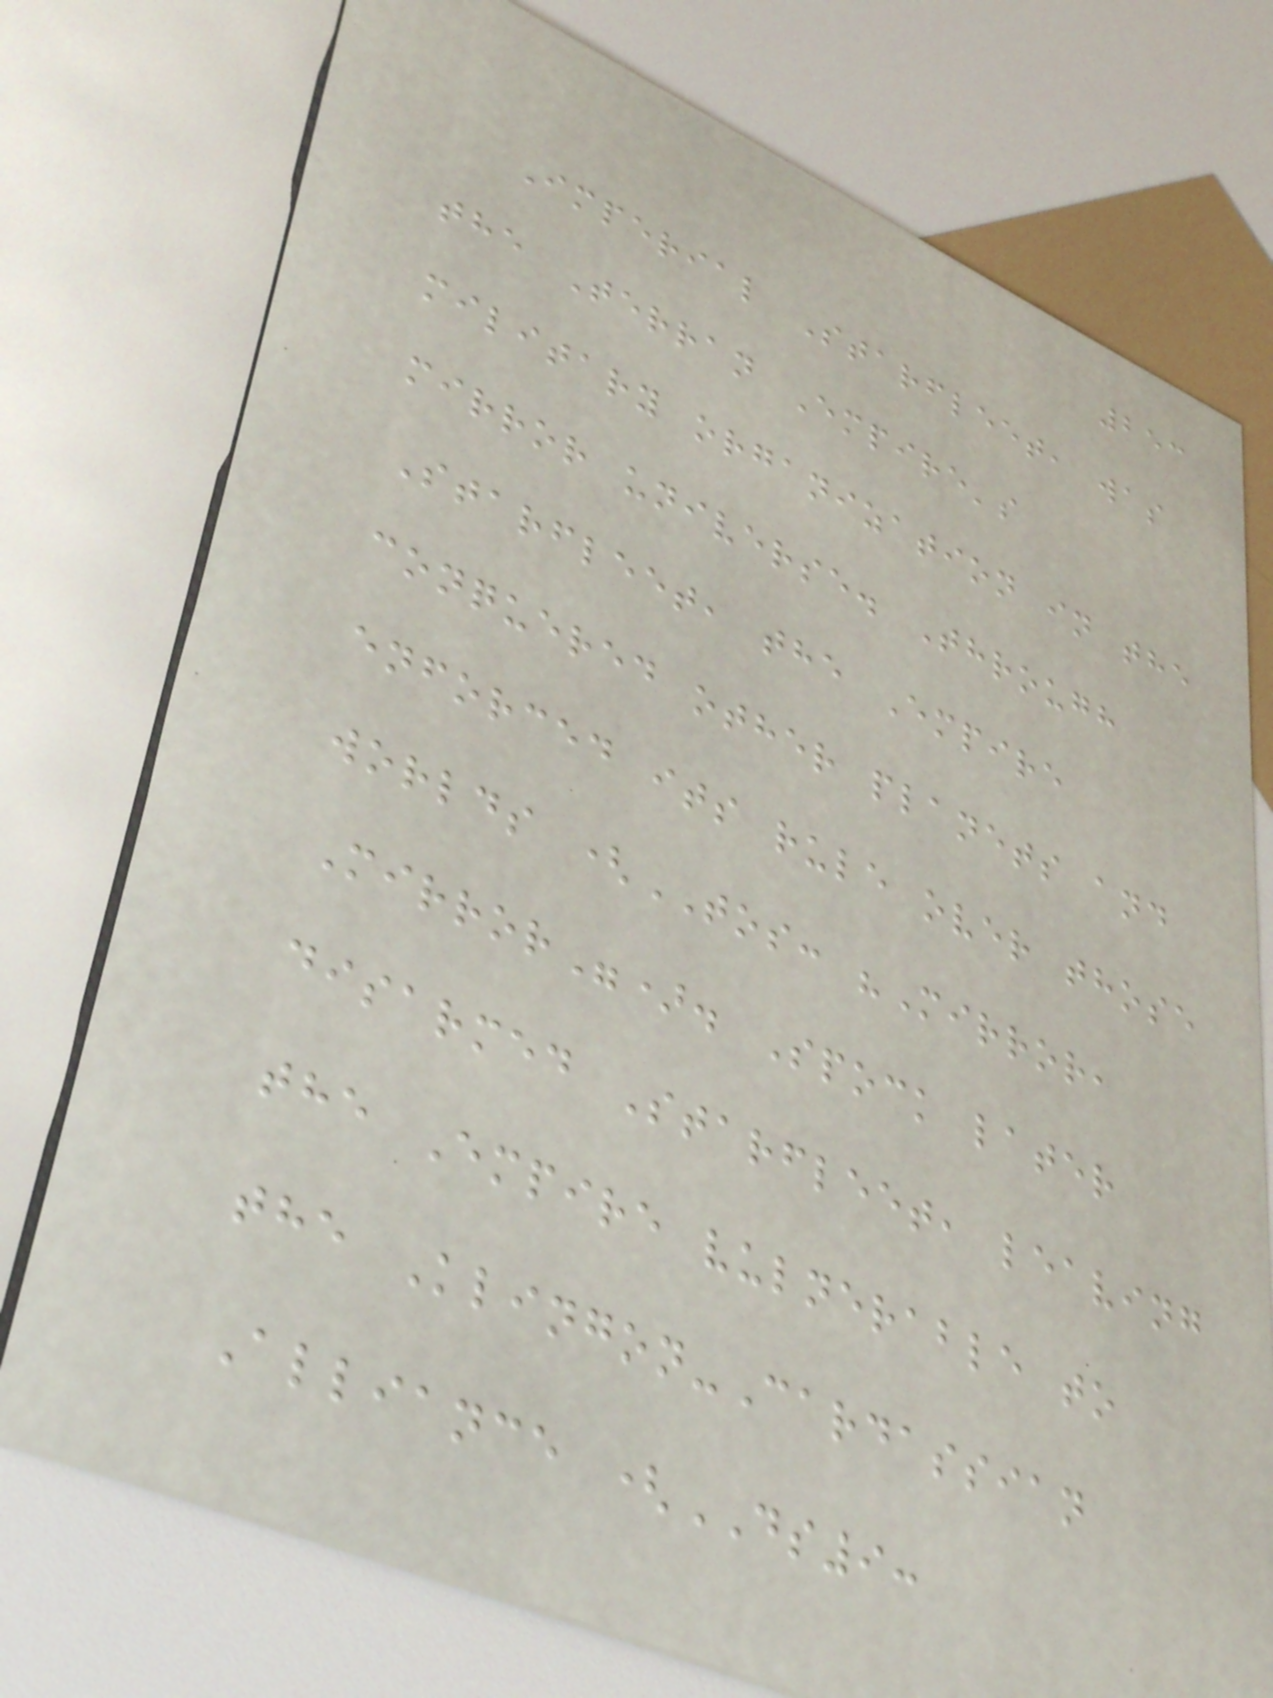253
Imperial Starfleet, was
the Terran Empire's
military organization in the
mirror universe. Through
Starfleet, the Empire
conquered other planets and
enforced its rule over those
worlds (TOS: "Mirror,
Mirror"). Spock later
disarmed Starfleet, leaving
the Empire vulnerable to
the Klingon-Cardassian
Alliance (DS9:
